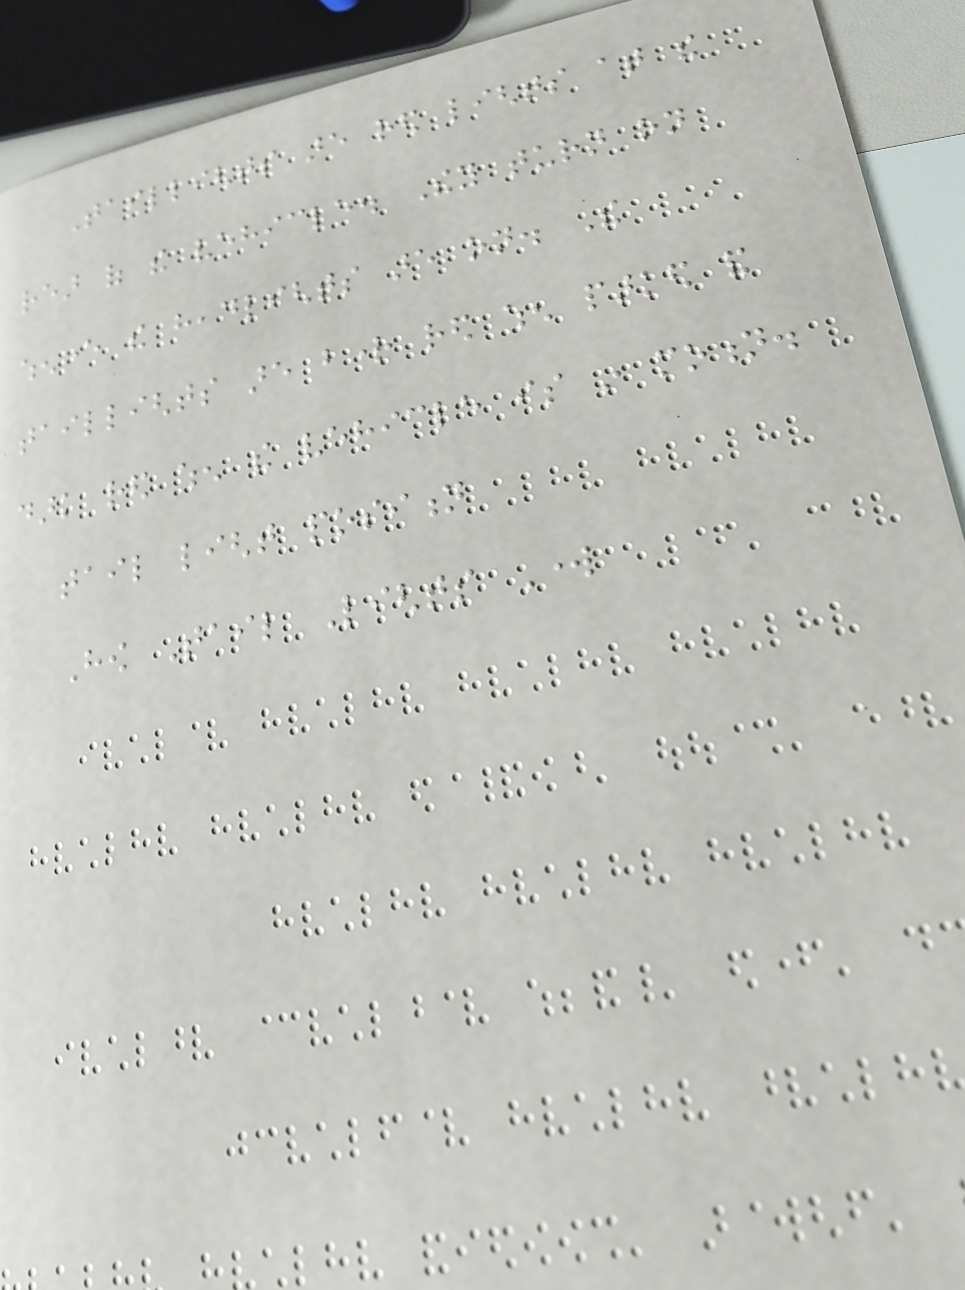Taillights are red lights at the
rear of the vehicle. They turn on
whenever the headlights are on. The
taillights are bright red when parked and
dark red when the vehicle is in motion.
tail light position
How Tail Lights Work
